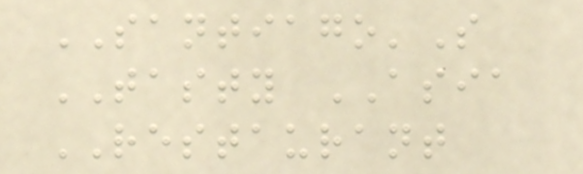SANTIAGO'S
TASTY ASIA
RESTAURANT
